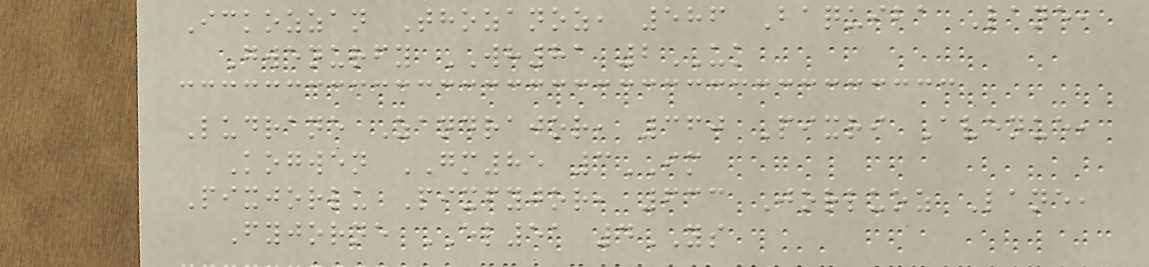Ickozzan Thozanoz, 586 Baquiba Lane,
Gwenurfy WH81 2UK
Ludrane Zandrajor, 360 Pixri Avenue,
Kogwen GM85 3IM
Pixjorlu Pixfyjor, 633 Jorluoz Lane,
Fyjorne EL51 4YS
